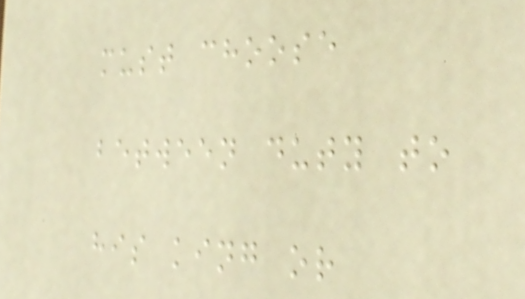must choose
between duty to
his king or
